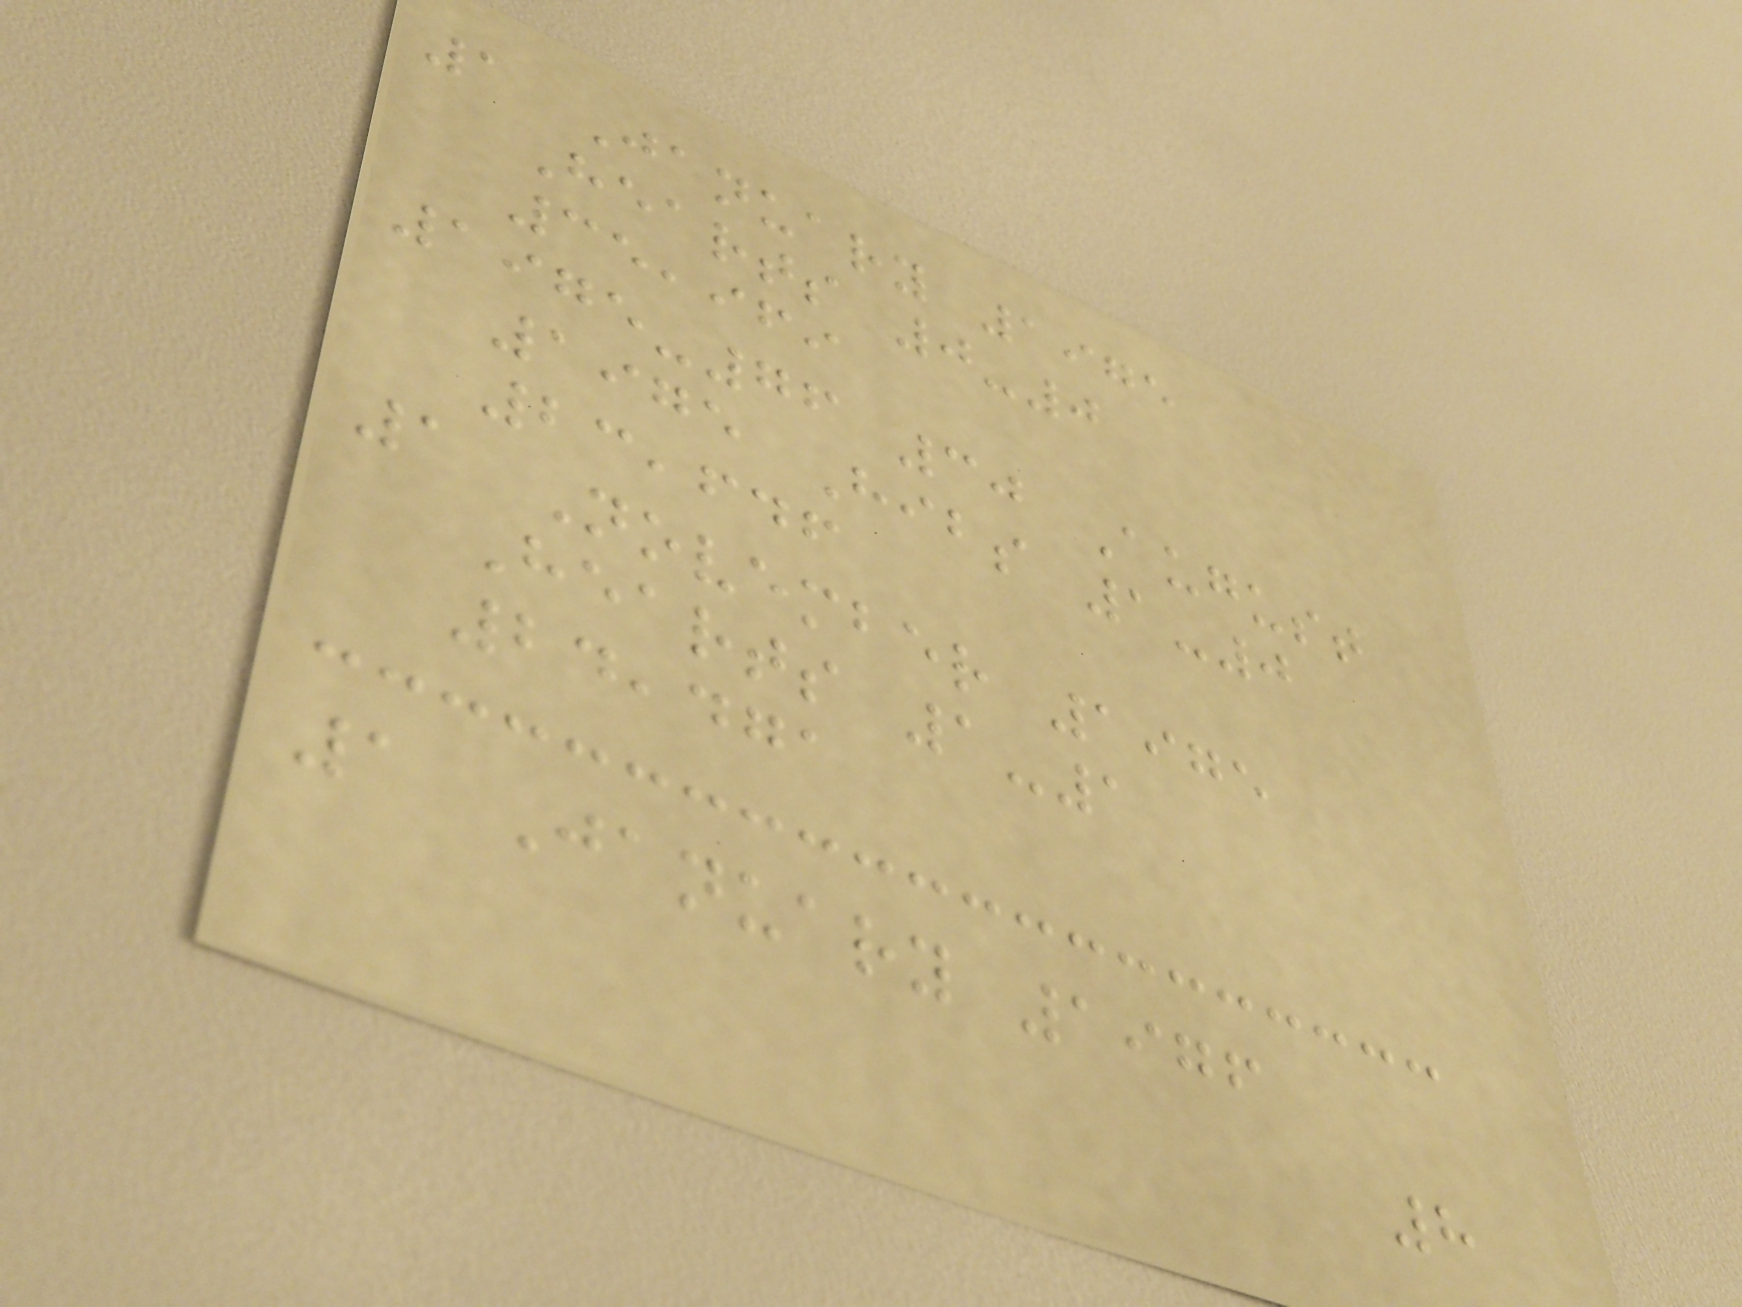1 January 1975
Hearts 0-0
35,969
1975-76 30 August
1975 Hibs 1-0
23,646
1 November 1975
Hearts 1-1
24,471
1 January 1976
8
